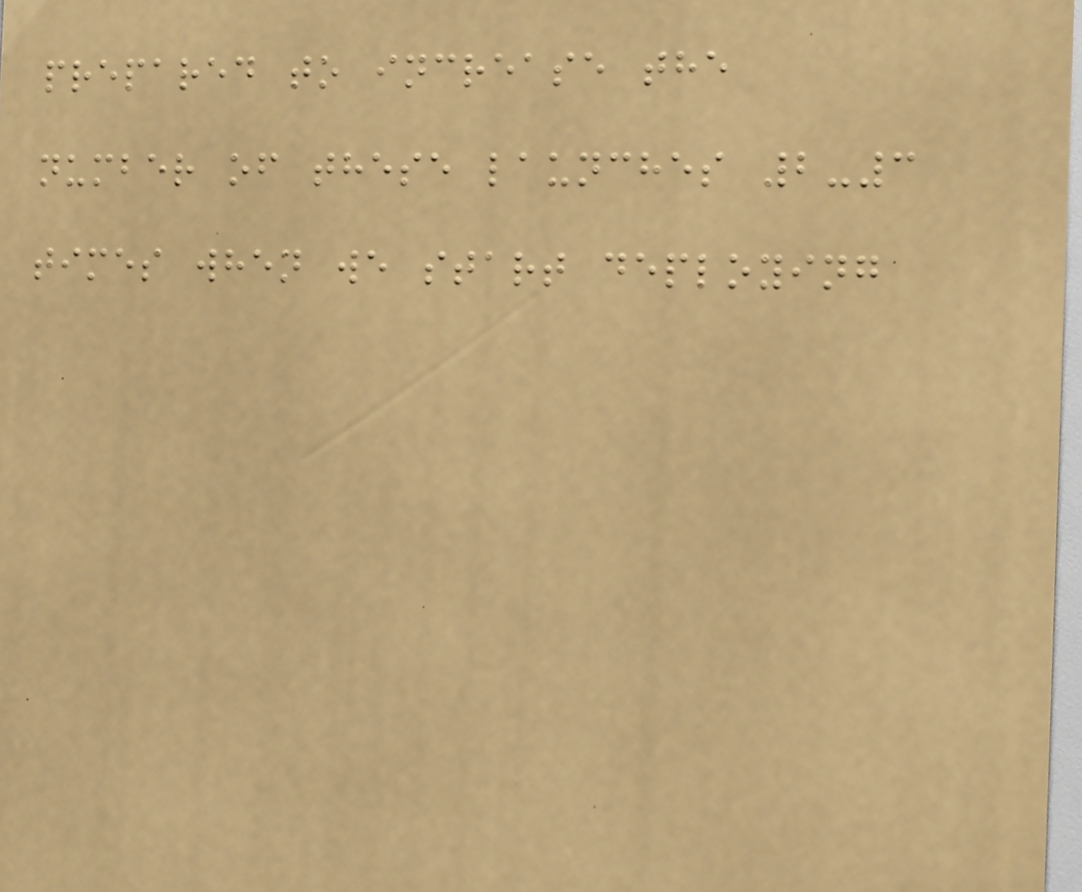prepared to increase the
number of these launches 2-3
times when we start deploying
